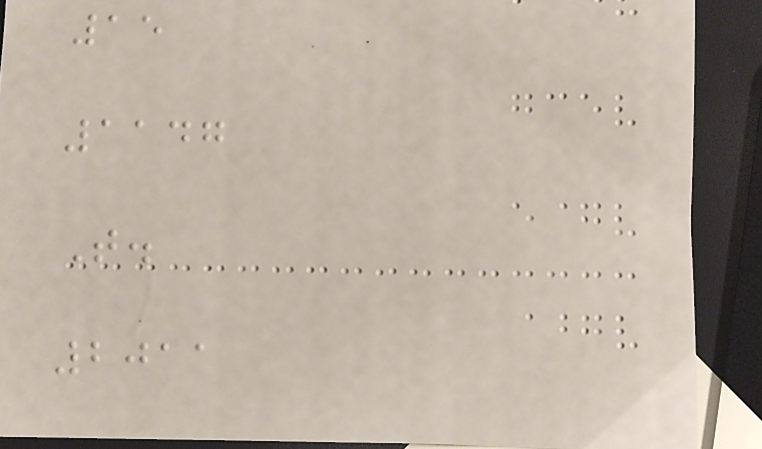15
1147
T.
2011
